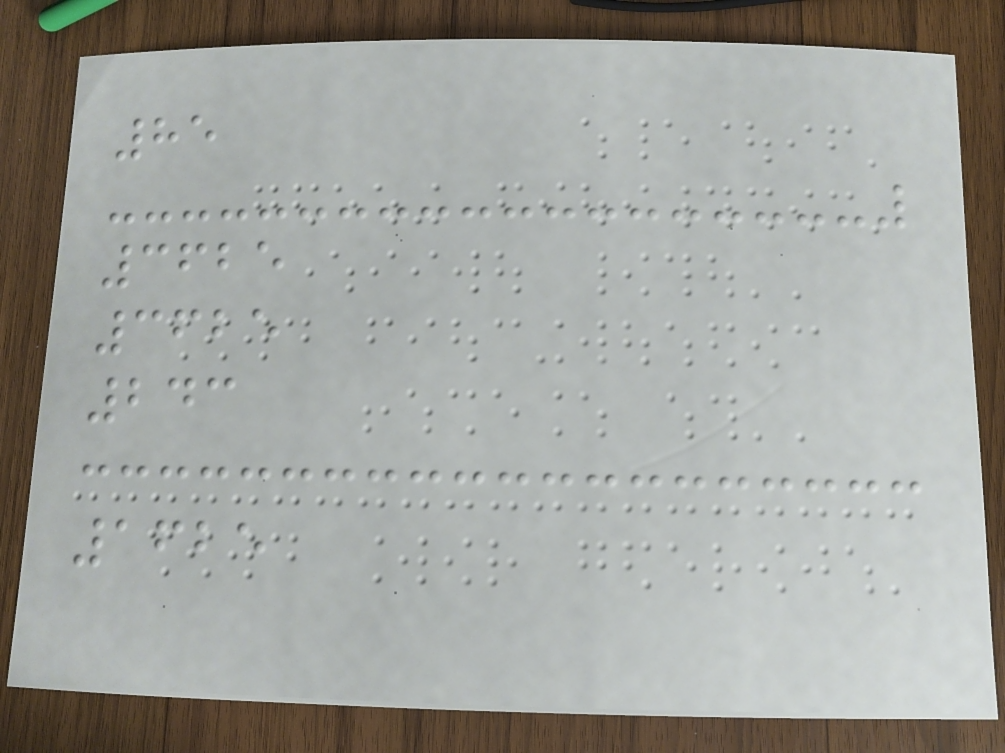85
3625
3625
243
1625
